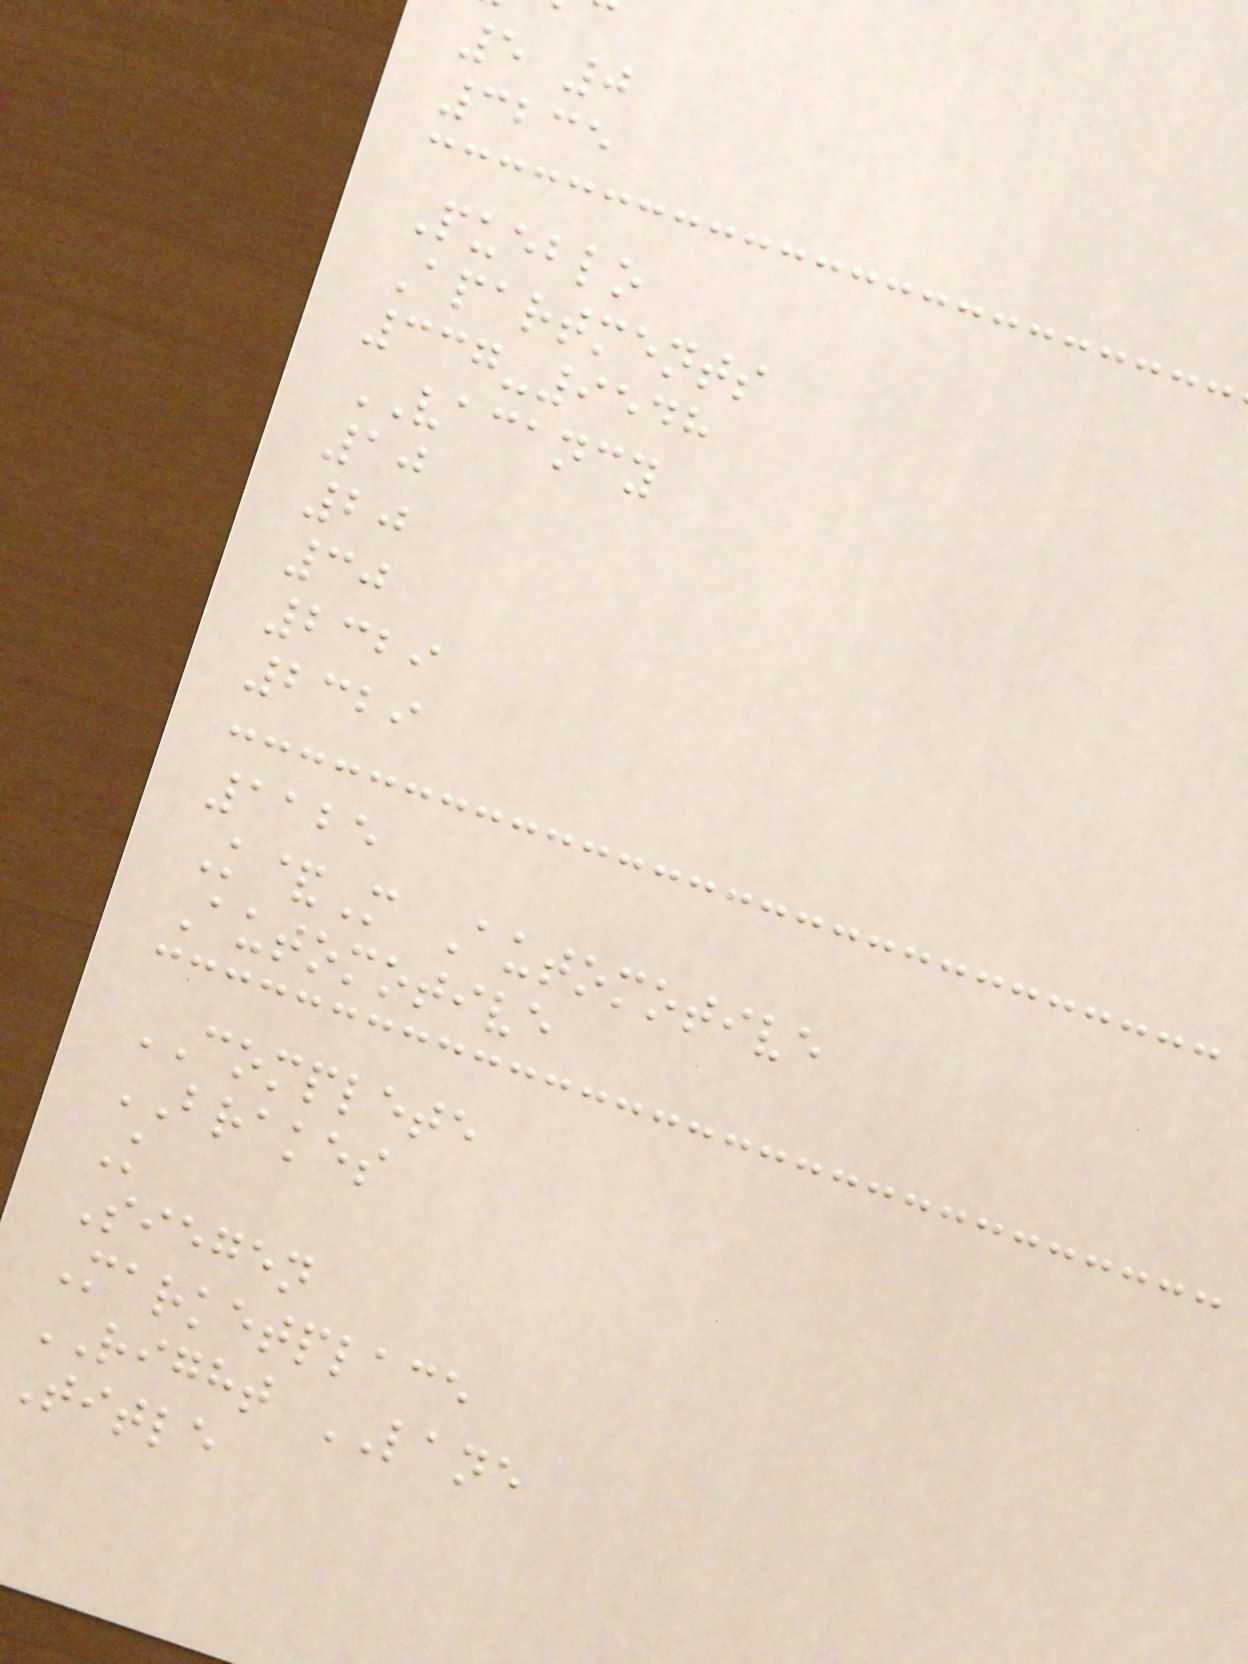5 0
3235
Pueblo
Apartments
337-9548
VACANCY
10
20
30
2329
2329
1125
K&M Automotive
Automotive
COMPLETE
BRAKES
K
Siegen
Marketplace
RIGHT LANE
Title
